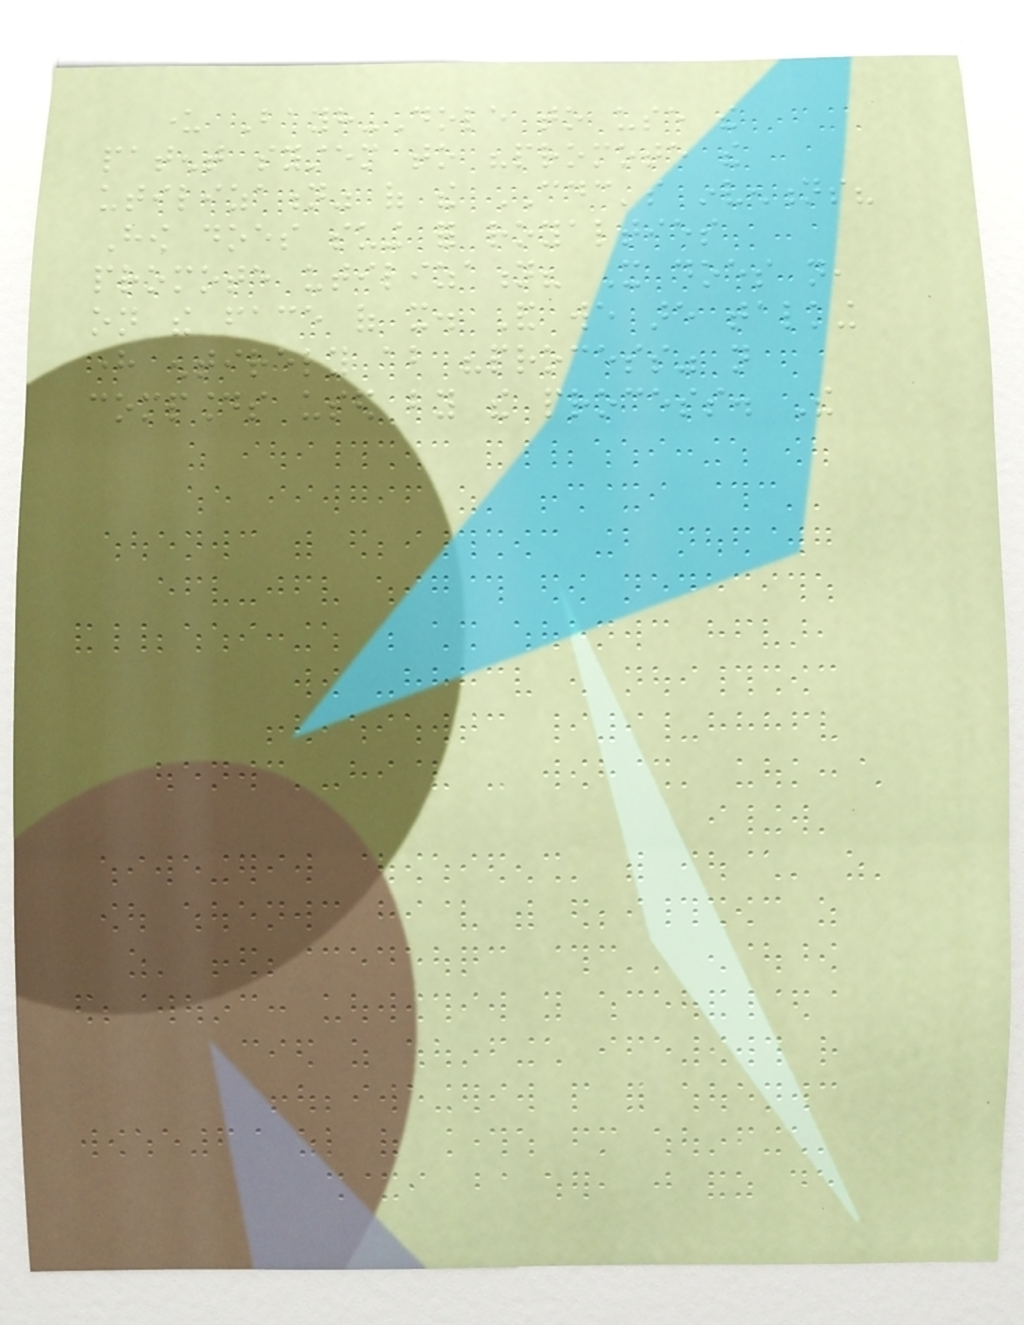under Bayh-Dole to use the
patent system to "promote the
utilization" of the CDC's inventions?
How does suing for royalties
promote utilization? It does not,
on the face of it. And we are talking
here entirely about "process" not
compounds used by the process. The
